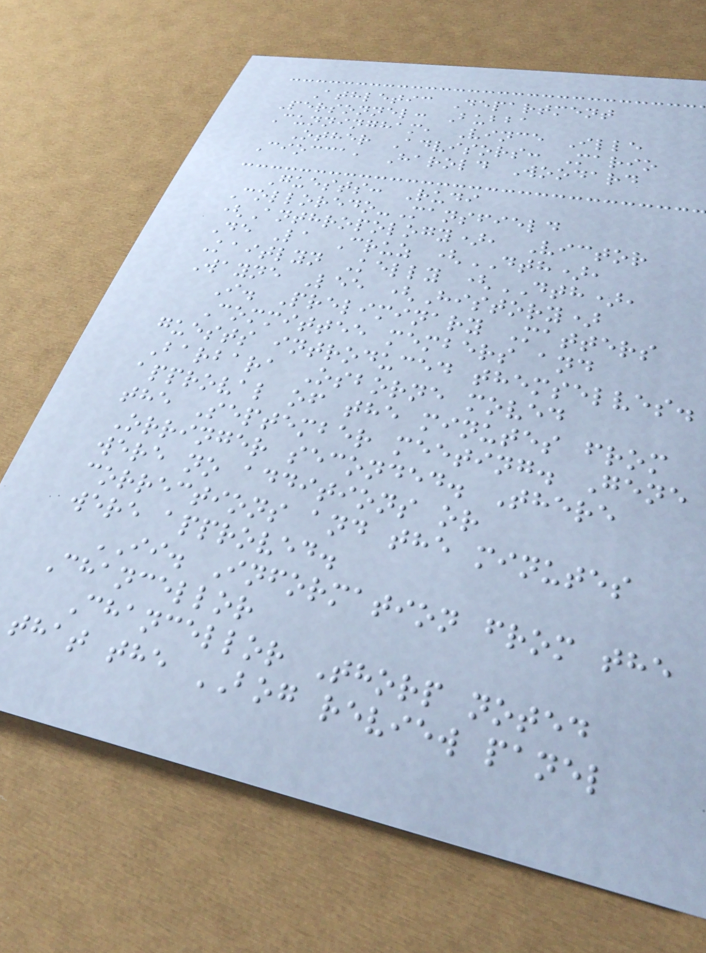Athletic Department
Personnel: Bubba
Cunningham, Vince Ille
Other Advisors: Mario
Ciocca, Harold Woodard
Guests: Rudi
Colloredo-Mansfield
(Anthropology), Victor
De La Cruz (DTH),
Kaitlyn Kelly (DTH),
Wayne Lee (History)
I. Preliminary Matters
Committee members and
guests introduced themselves.
Barbara Osborne moved
approval of the minutes from
the September meeting. Gene
Orringer seconded. There
were no additions or
corrections and the minutes
were approved.
II. Information from the
Chancellor
Chancellor Thorp noted
that the BOG review panel
